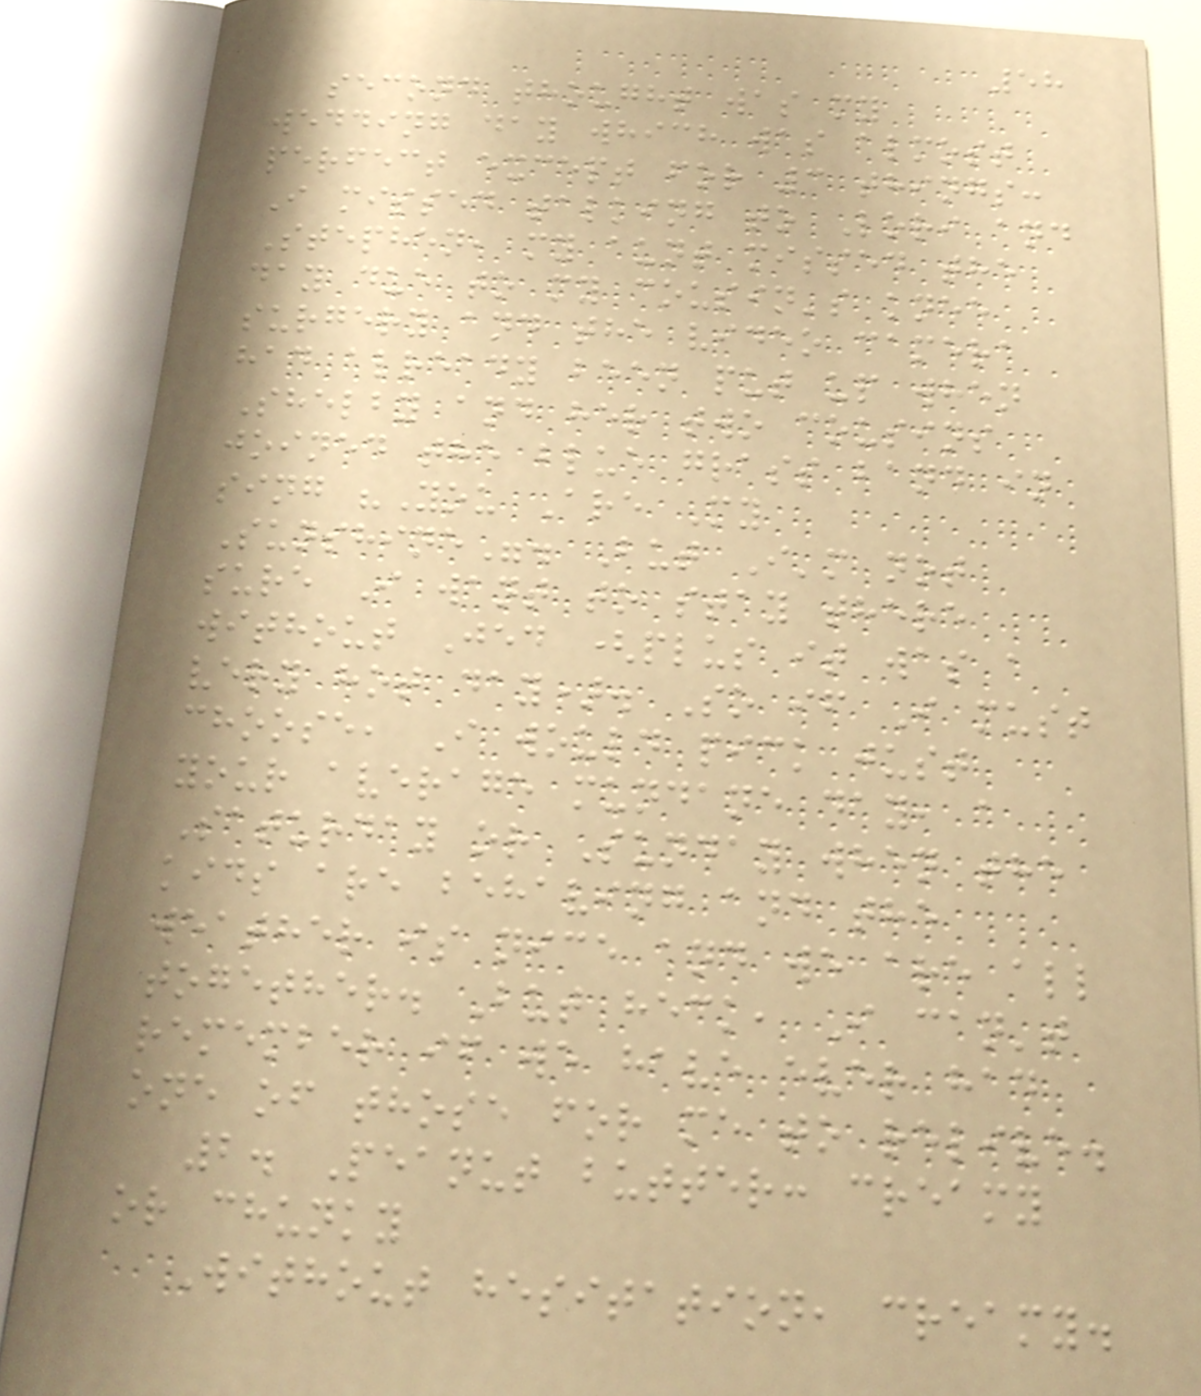58
second thought was my
wedding day which was almost
perfect except for 3 things:
I missed talking to Lori and
Stephen, my aunt missed the
day due to my cousin's knee
surgery and the video camera
had already been put up when
Shelby and her two cousins
joined the blue grass band in
sing "You Are My
Sunshine". But I'm not
sure I want to stay there
without Jed (plus it was a
very hot day). So if I must
choose, I would pick just
your average mundane day, a
Saturday or Sunday when the
kids are behaving and the
weather is nice and we are all
together. But heck, I can't
remember if we have ever had
one of those for me to relive.
2. Peanut butter: creamy
or chunky
Without hesitation, creamy.
